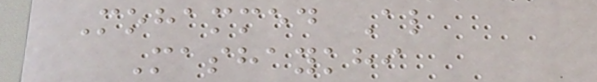Mohammed Al
Mashaykhi
